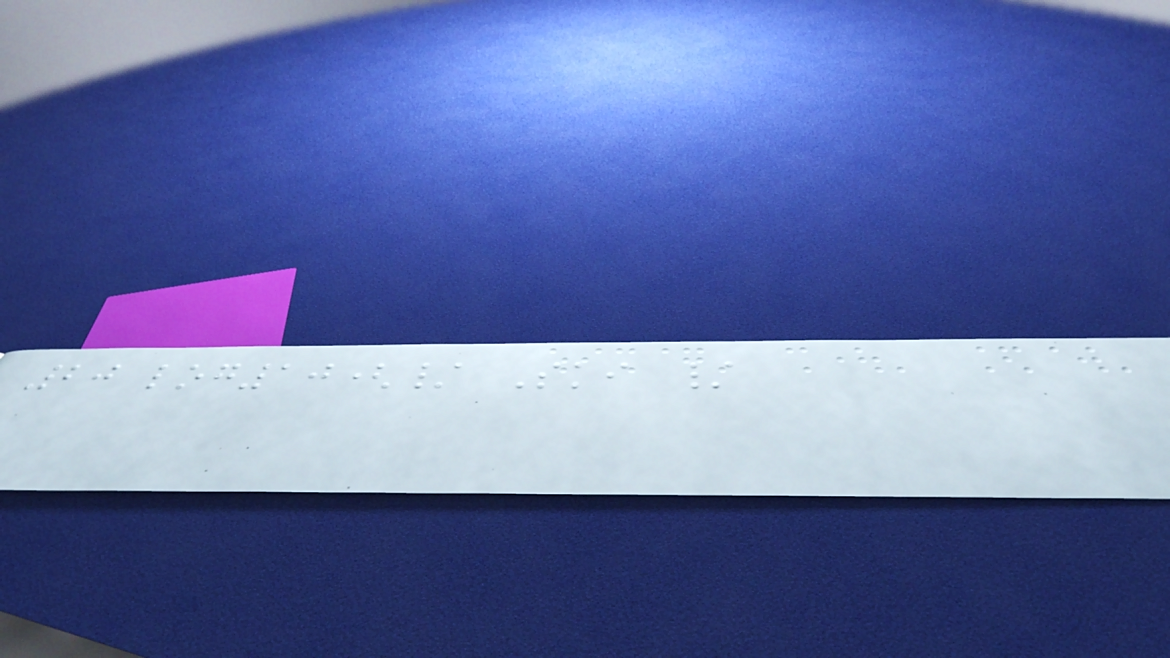20 log10(/ Ski /
